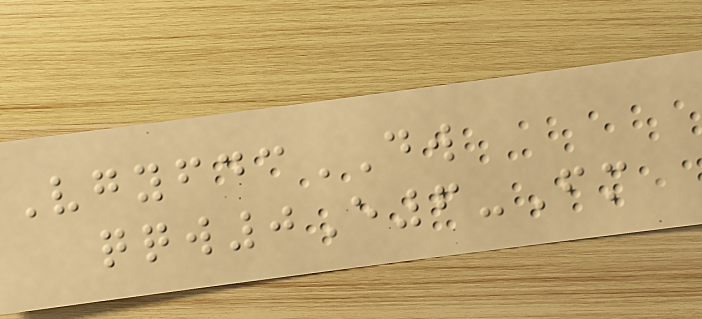VgyfdcDW
qqw0E6-Fm
